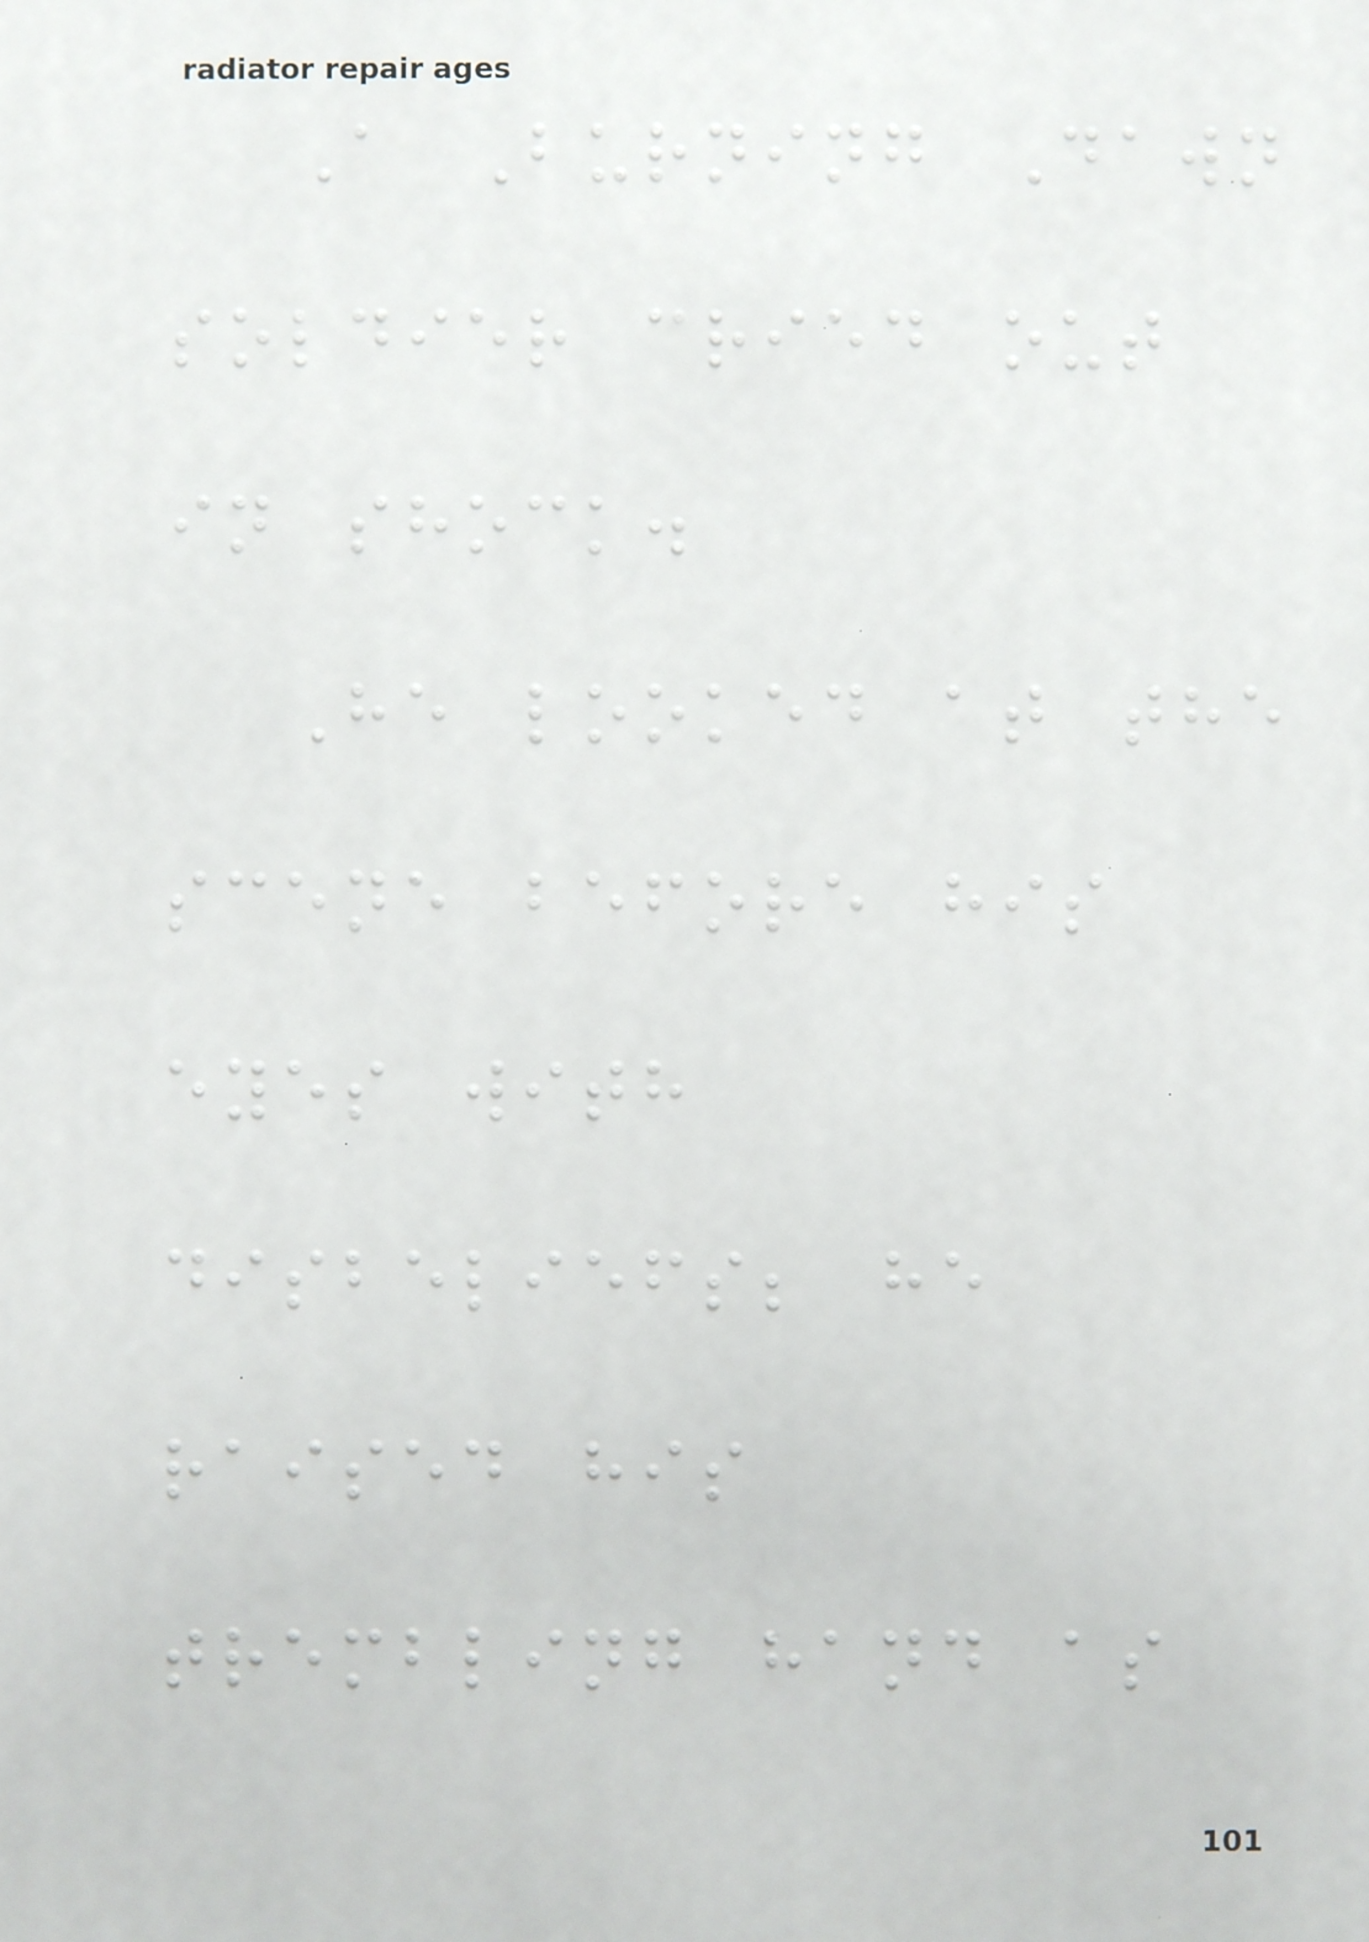A Burning Dawn
soldier cried out
in shock.
He looked at the
scene before his
eyes with
disbeliefs; he
raised his
trembling hand as
